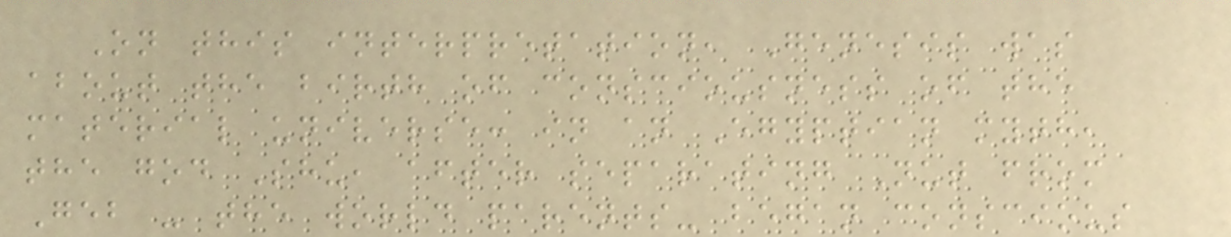On this interpretation, Genesis was
about the birth of consciousness of the
material universe: in an Egyptian myth,
the god Shu, after separating Nut from
Geb - the world parents- began conscious
